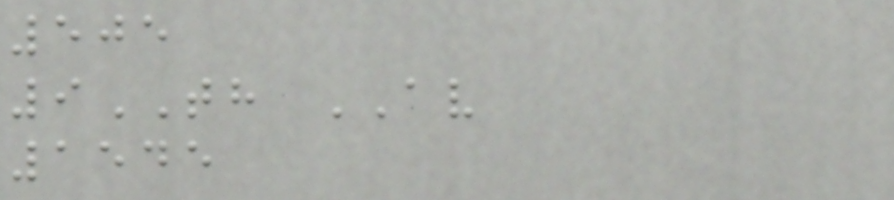505
9TH AV
1545
